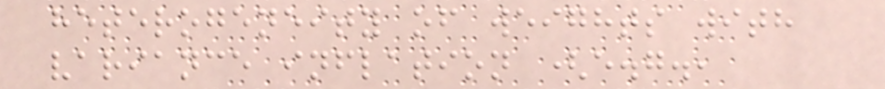heterogeneity of weights with
variance inflation (e.g.,
